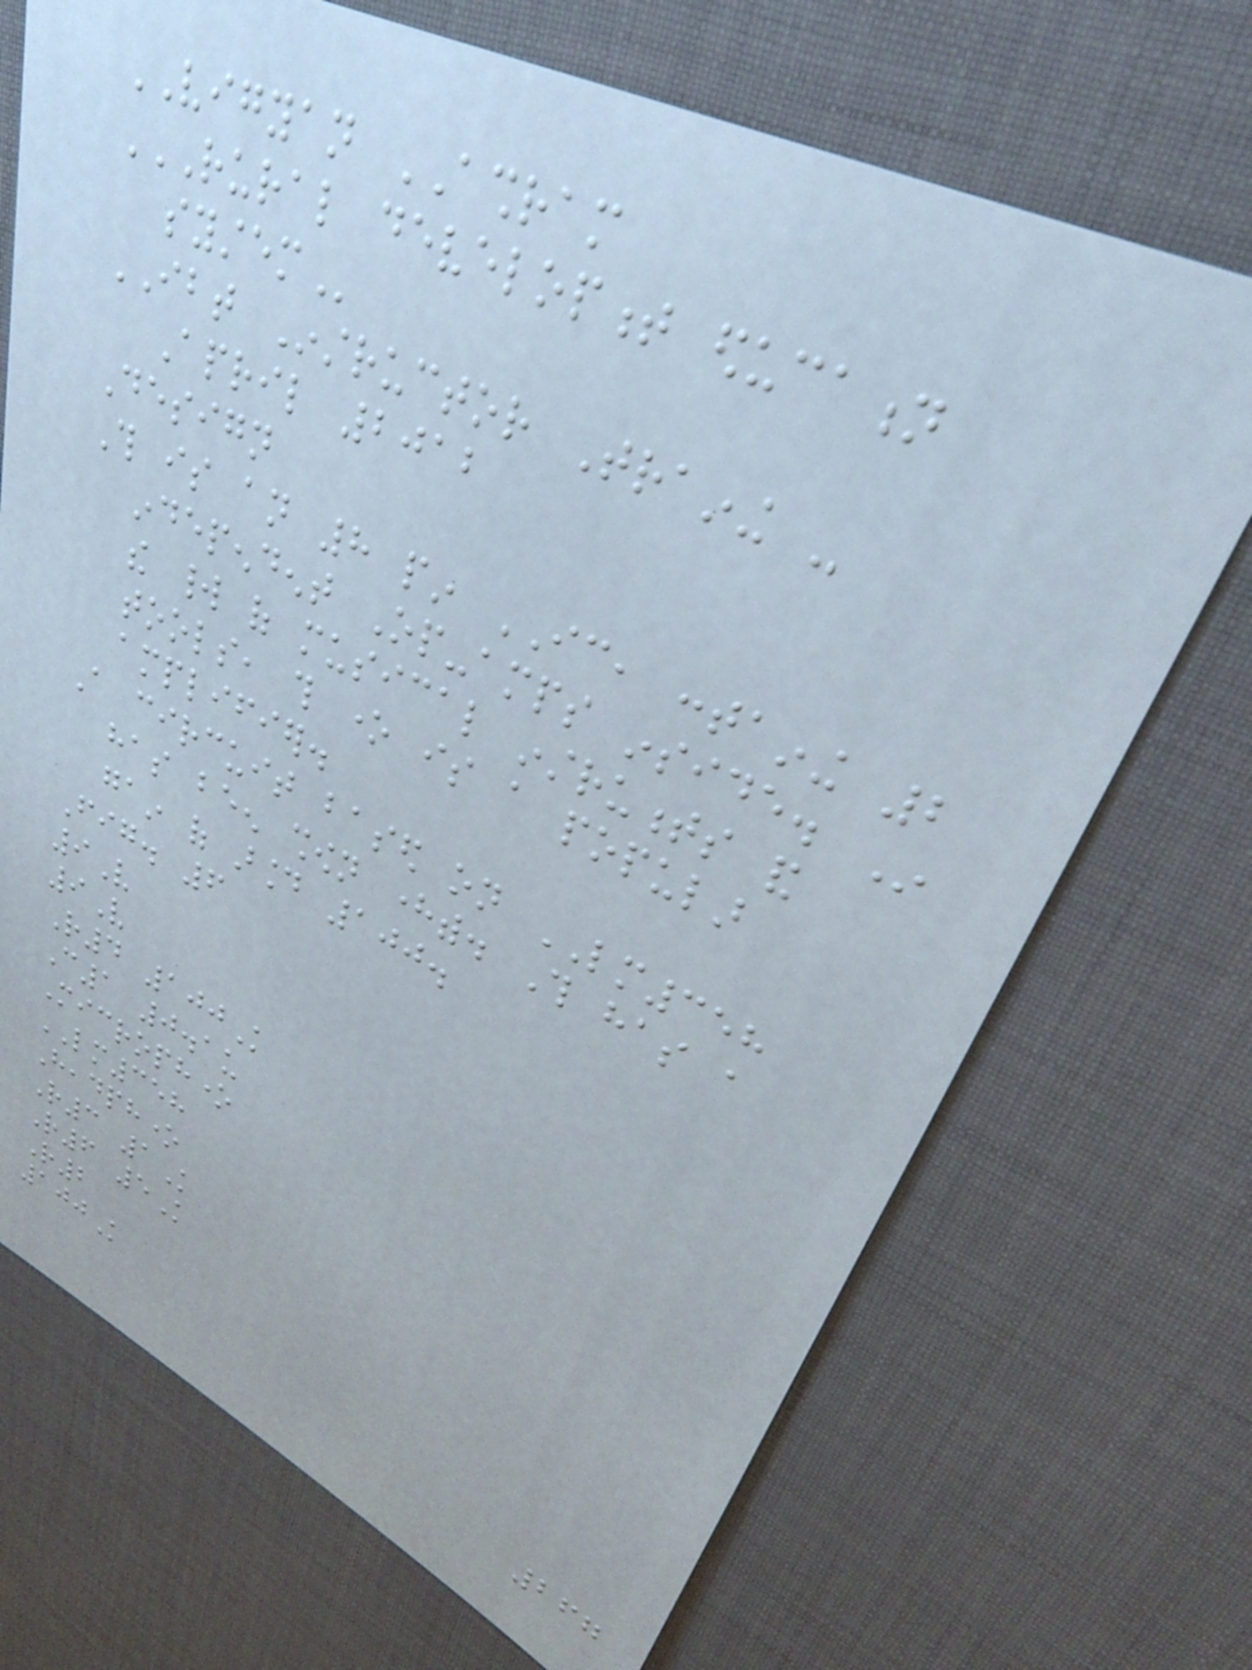VIGYAN ASHRAM
RURAL DEVELOPMENT EDUCATION
SYSTEM
IBT Instructor Training -
April 2012
Design
This is an 8 pin IC, containing 2
independent Op-amps inside. In
the world of musical instruments and
tools, this one is a popular
amplifier.
A circuit based on LM358
has been shown herewith. This has a
gain of around 100.
Fig. 6
9V
9V
R4 100K
C1 0.1u
Microphone
LM358
Headphone
R3 1K
R6 5K
R2
100K
267
